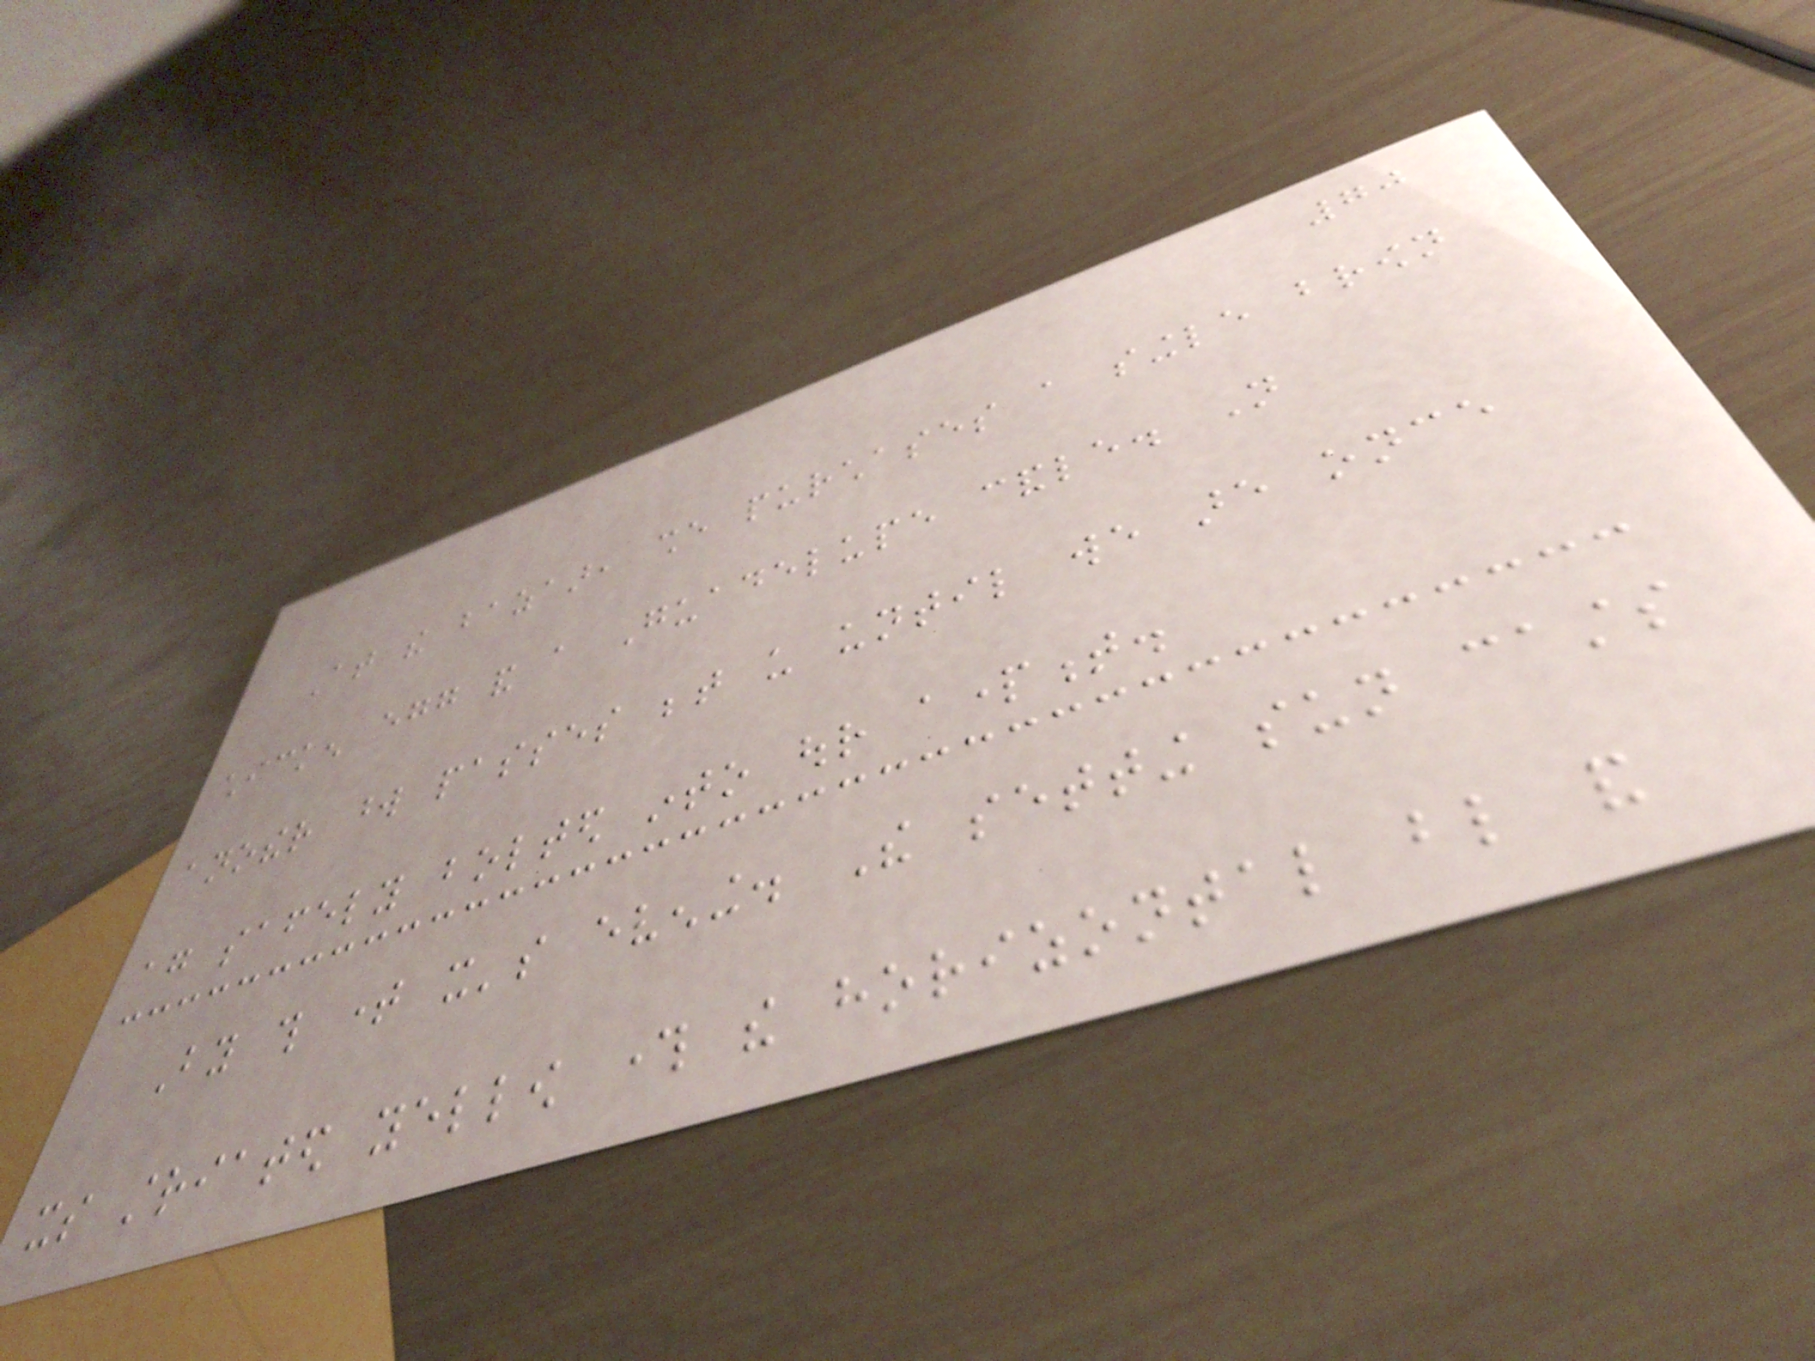70
At the bazaar, she purchases a single brown
chicken egg and a Guadelupe candle. Not
another word passes between us until we are once
again safely bolted into our apartment.
By this time it's evening. The setting sun casts
its striated yellow through the horizontal blind and
